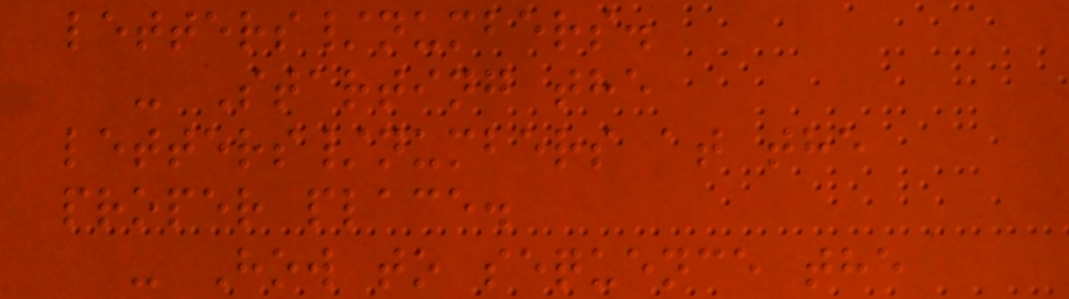letters/numbers.
- Starting the
letters/numbers at the
proper place.
- How to sequence the
